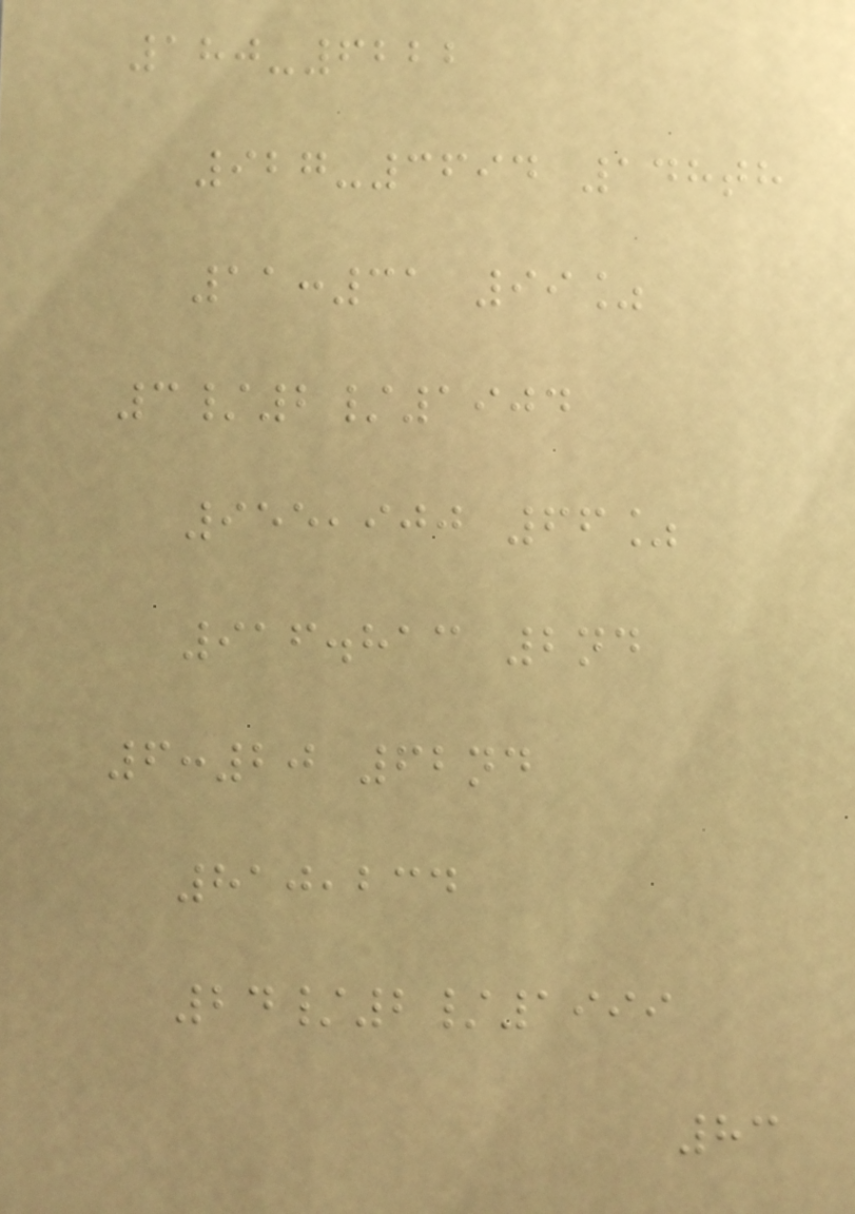180-6222
927-3694 148th
11:31 99%
3/2/1904
955,900 66%
916.813 2nd
6:20 62nd
810,234
24/2/1999
83
